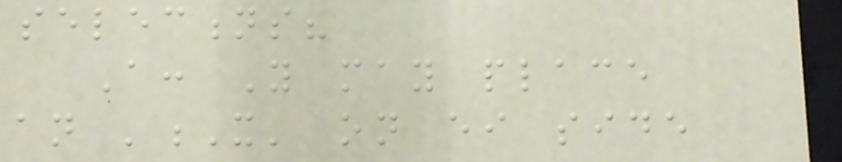selections?
A: You may place
an 'X' on either side
